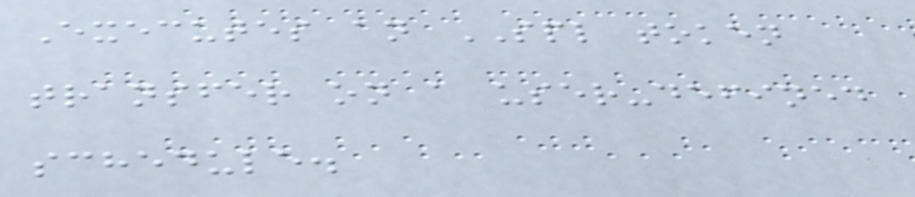Executes an SPL token
transfer on a user-defined
schedule.
